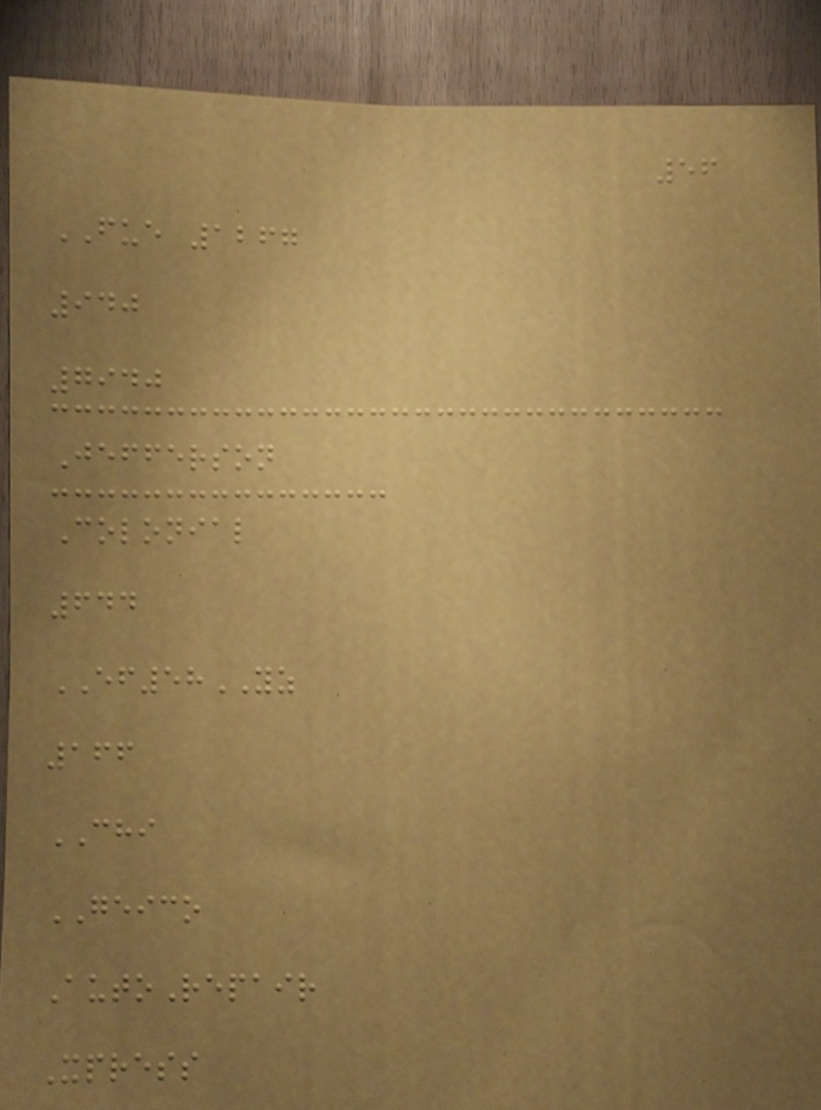56
FUE 1267
940
7940
Jefferson
Colonial
644
EF58YZ
166
CHI
GEICO
AutoRepair
Xpress
